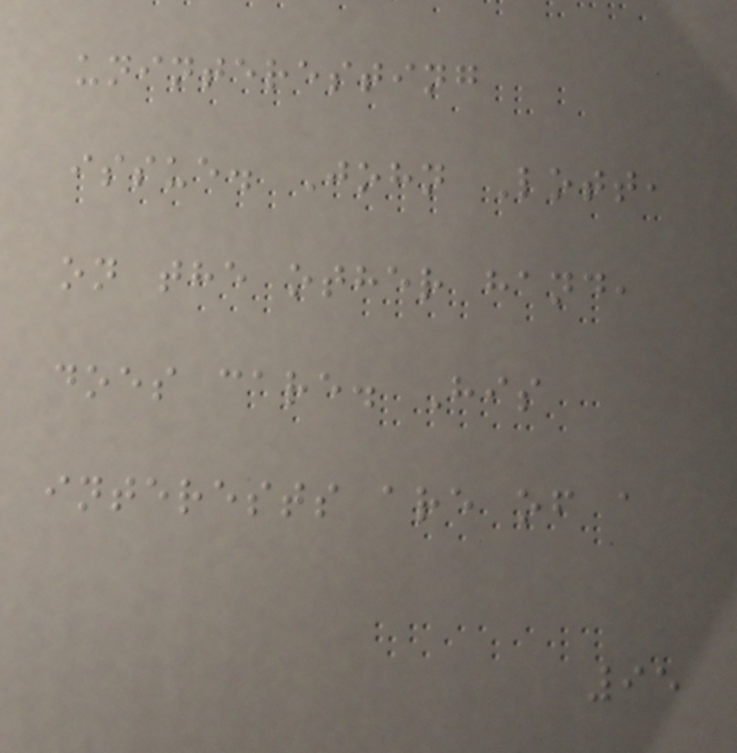uninteresting
issue. John Lott,
on the other hand,
does care. His
interests are of a
95
